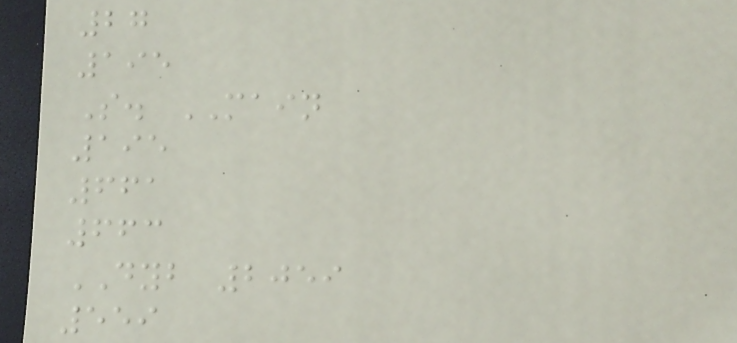27
195
S. MAIN
195
661
663
DYB 2059
559
